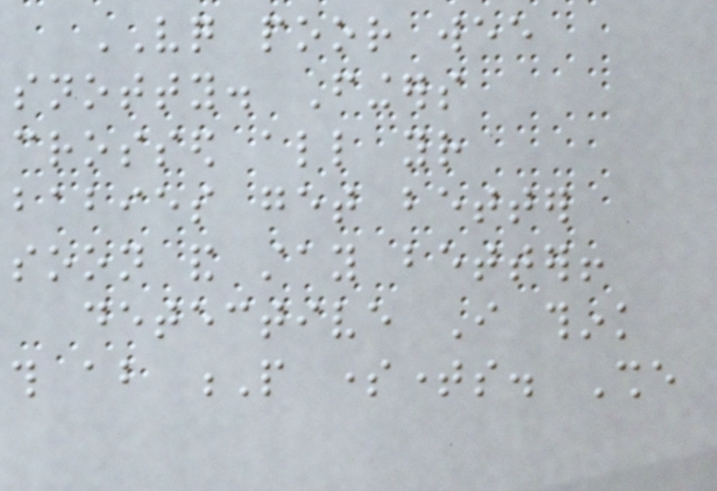VQ poor wee
snotty. Fingers
crossed all your
babies get better
soon and stay better!
detective I think
this about P sometimes. She
